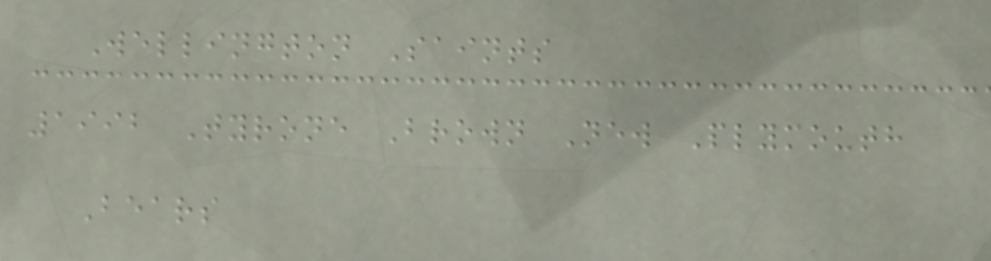Wellington Saints
1992 Tyrone Brown New Plymouth
Bears
